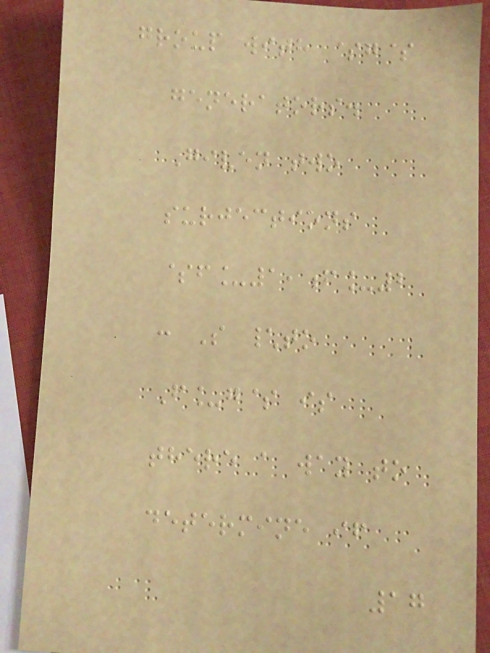group with $g$
generators.
Given two
surjections
$f_1,f_2
: S \to
F_g$ is
there a way to
determine if
17
